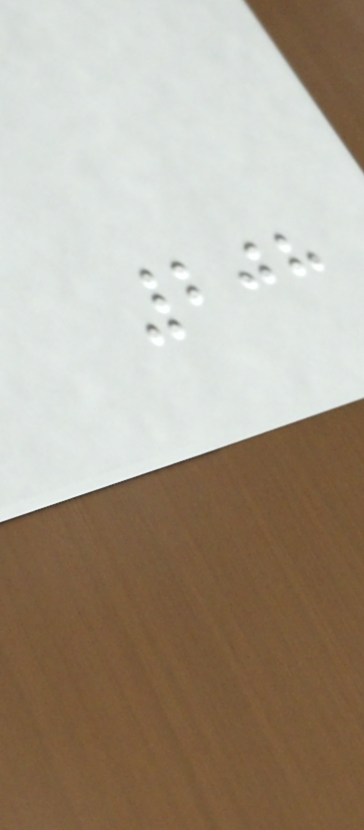208
